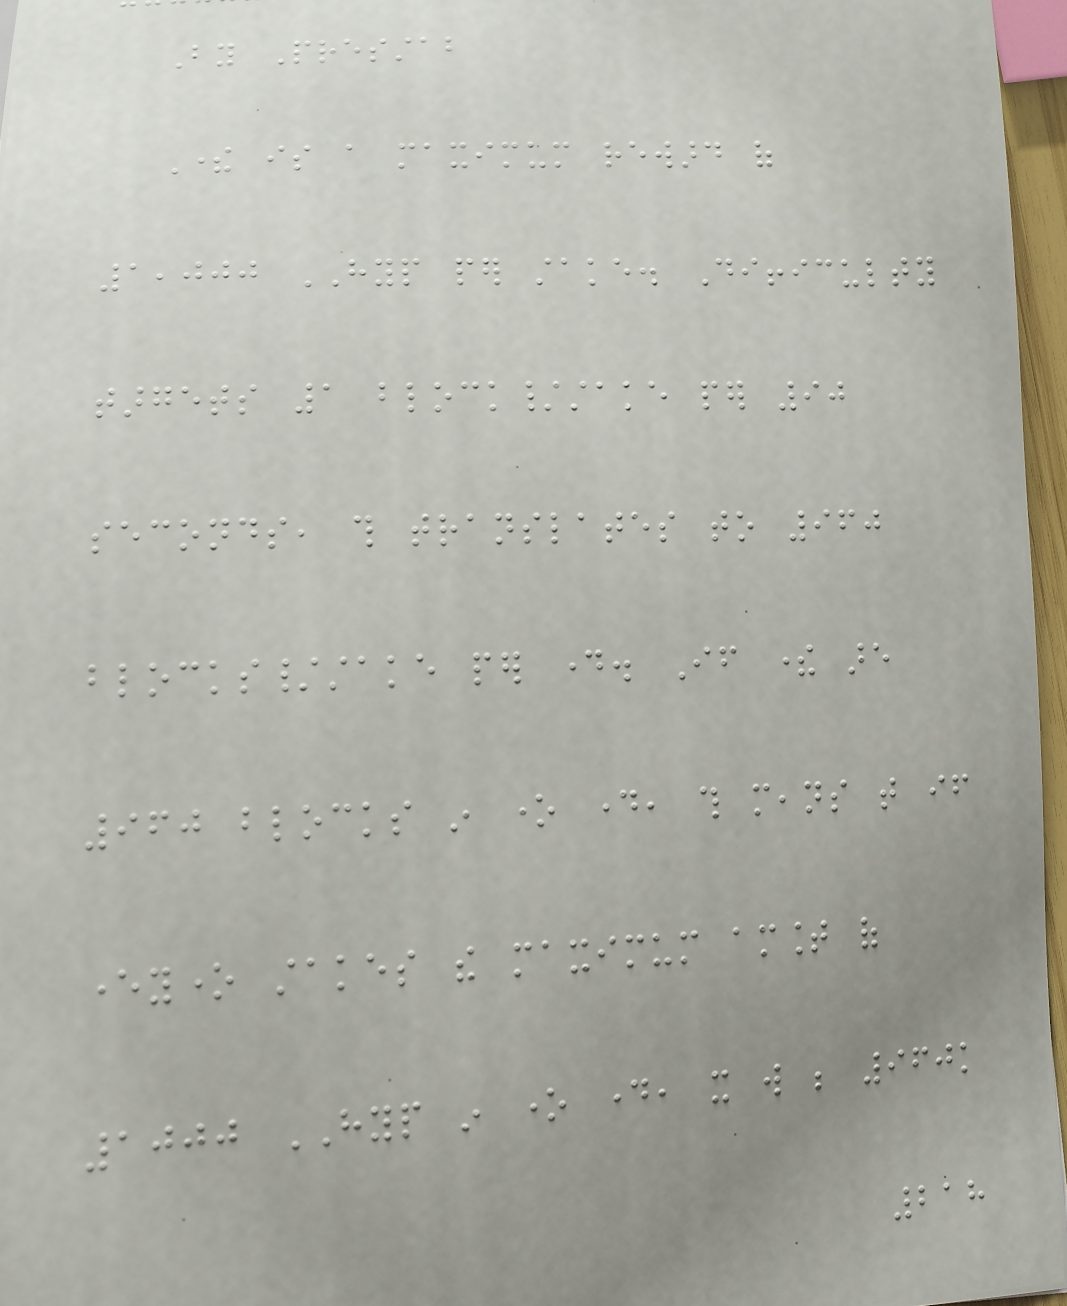By Presstab
There is a maximum reward of
1,000 HYP per stake. Difficulty
targets 1 block/stake per 90
seconds, this translates to 960
blocks/stake per day. If there are
960 blocks in one day, this means that if
everyone stakes the maximum amount of
1000 HYP in one day, it will be 960k
218
